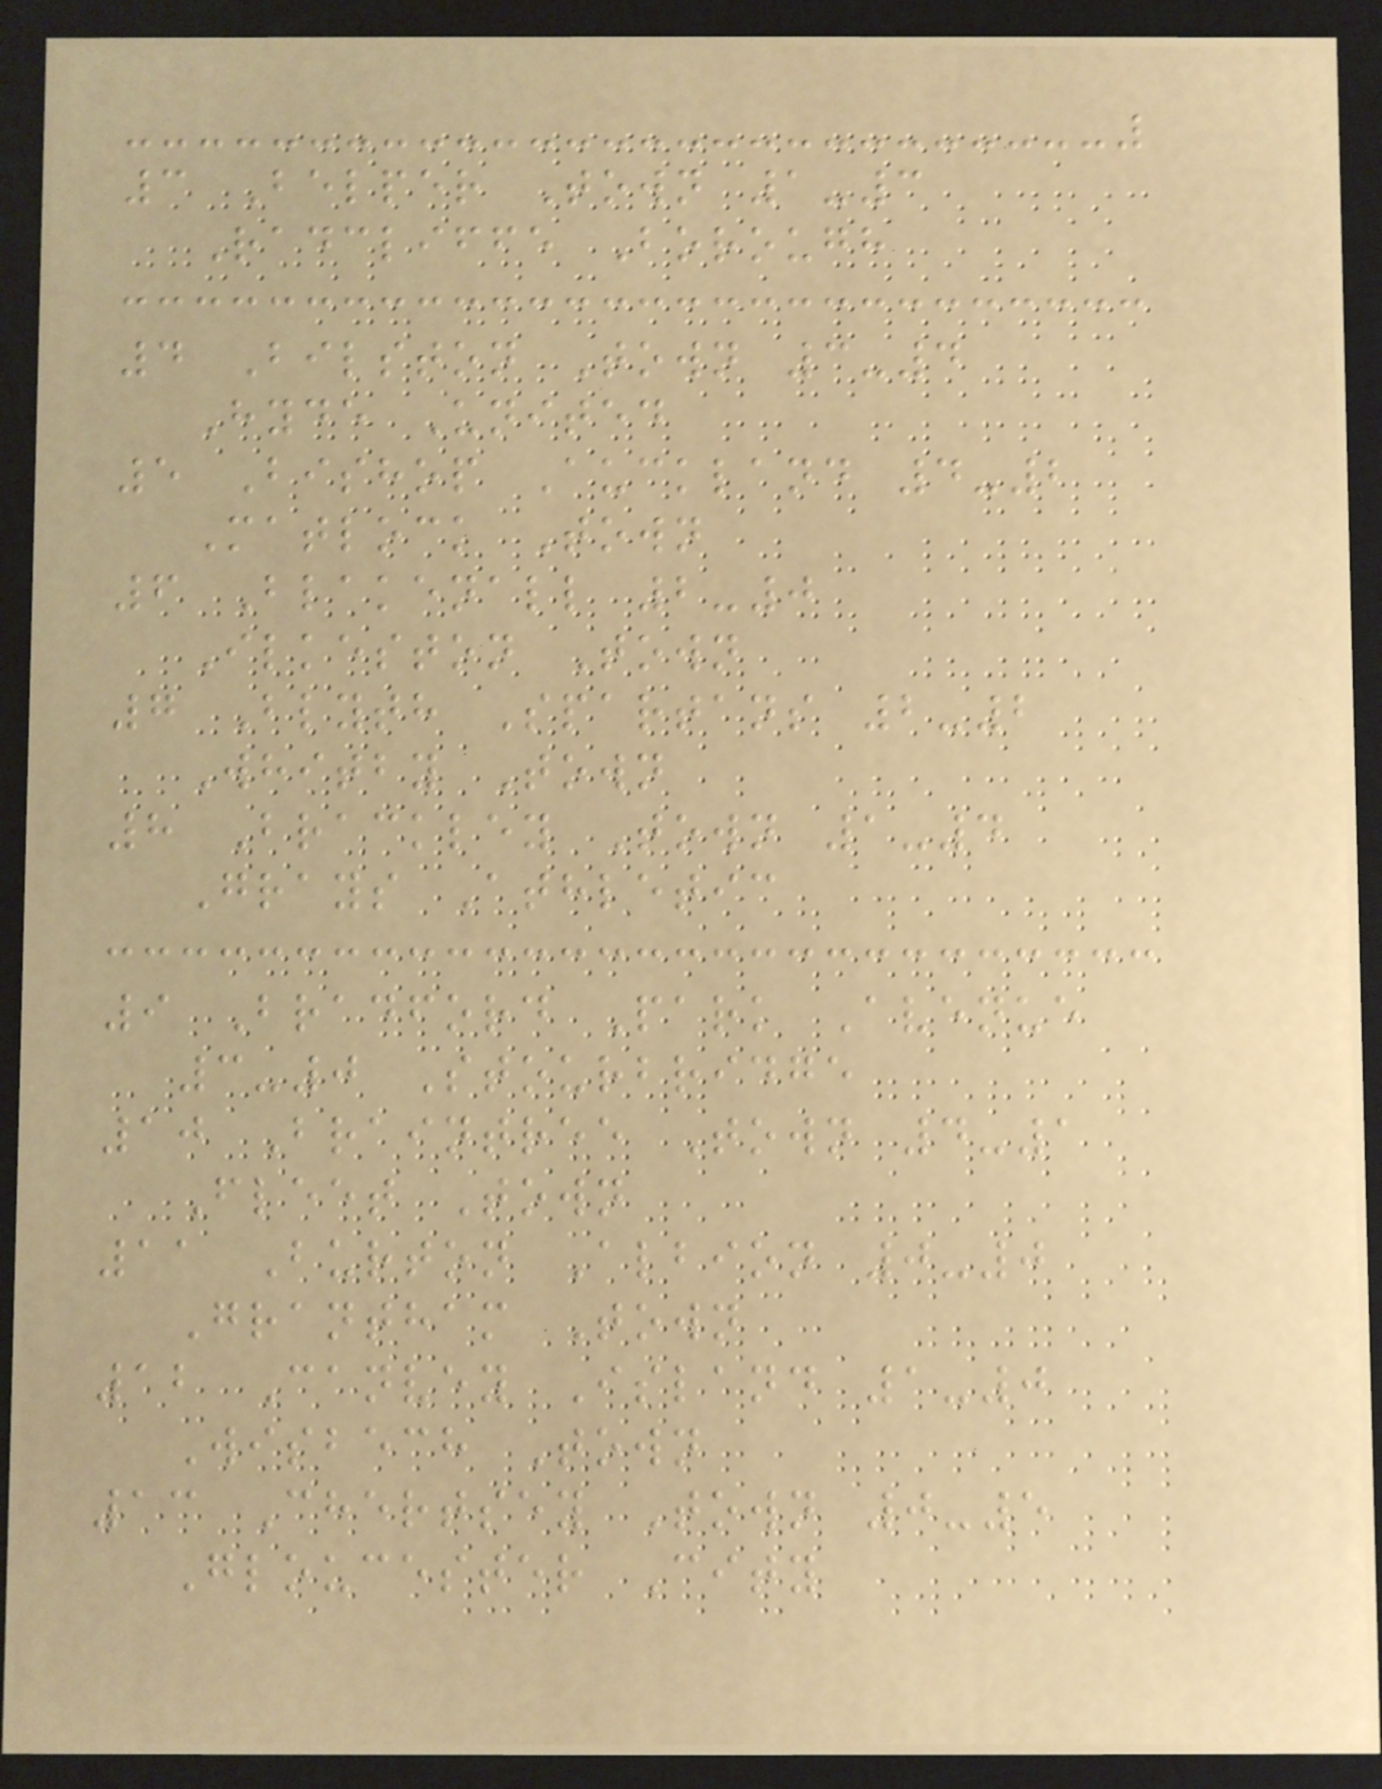3 Belper Town 1-3
Radcliffe Borough
4 Bilston Town 3-4
Hyde United
5 Bishop Auckland 4-2
Matlock Town
6 Blakenall 2-0
Ilkeston Town
7 Blyth Spartans 2-2
Whitby Town
8 Brackley Town 1-4
Grays Athletic
9 Bradford Park Avenue
3-0 Stourbridge
10 Braintree Town 4-1
Fleet Town
11 Burton Albion 0-0
Grantham Town
12 Canvey Island 1-0
Wisbech Town
13 Chertsey Town 0-5
Gloucester City
